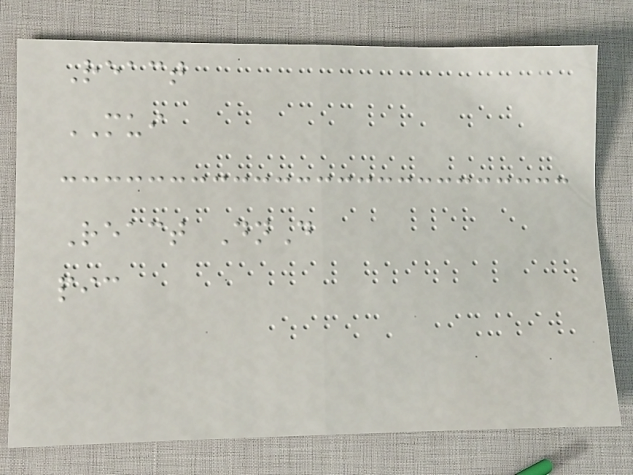React
MUI
React DnD
pic
